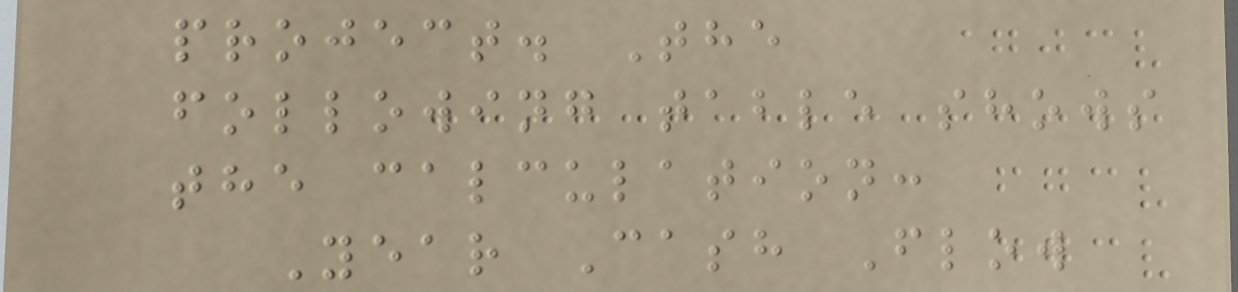project. The
following table shows
the calculation:
Year Cash Flow
